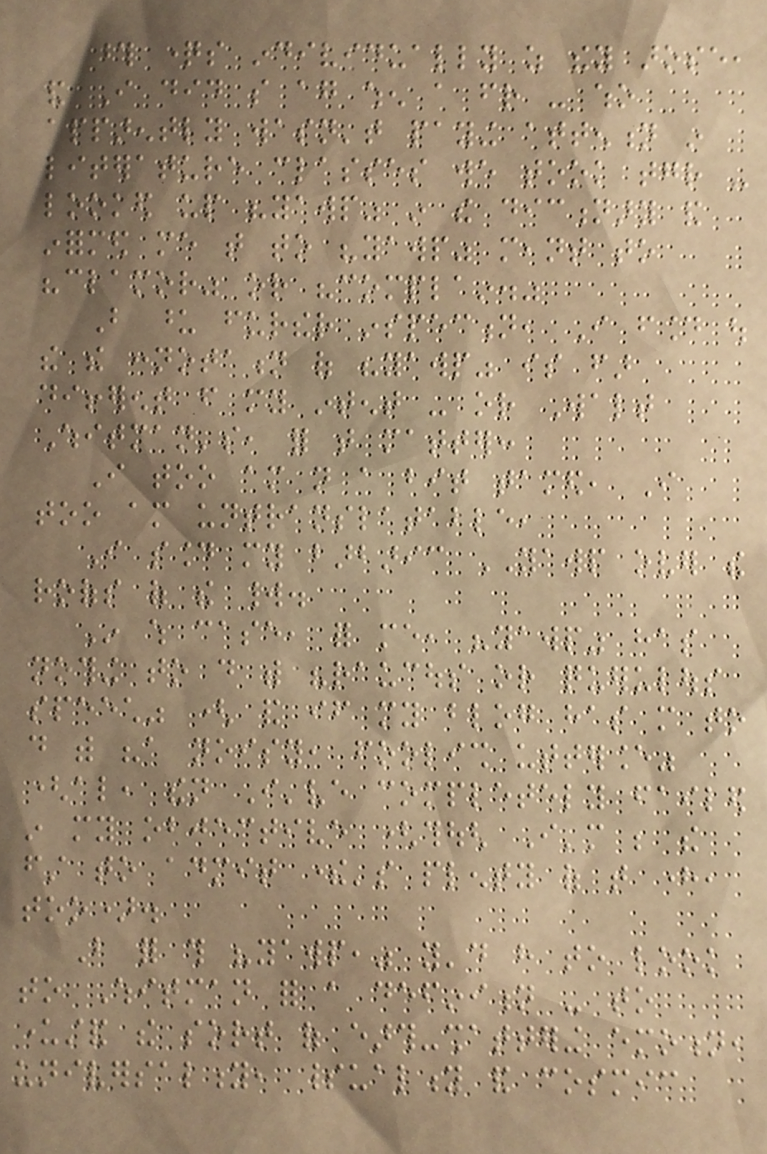those questions individually as they arose,
and I did so again when a friend - who
apparently wasn't paying attention in
literature classes we took together -
looked up "yawp" in the dictionary and
informed me that to "yawp" meant to
"clamor" or "complain."
But upon further inspection, I found out
the the connotation of "yawp" is far
different from my intent - or Walt
Whitman's, for that matter:
I too am not a bit tamed, I
too am untranslatable,
I sound my barbaric YAWP over the
roofs of the world.
In which case, for me, "yawp" has
nothing to do with "raucous or querulous
speech" ( and if my blog has more to
do with "a noisy, foolish utterance"
(also, then I've completely failed
in my objective (though I'm be the
first to admit there's plenty of that here,
too).
But for this "yawp," you'd have to look
to Whitman for a definition - to
understand the sort of earth-shattering emotion,
universality, spirituality and cosmic
